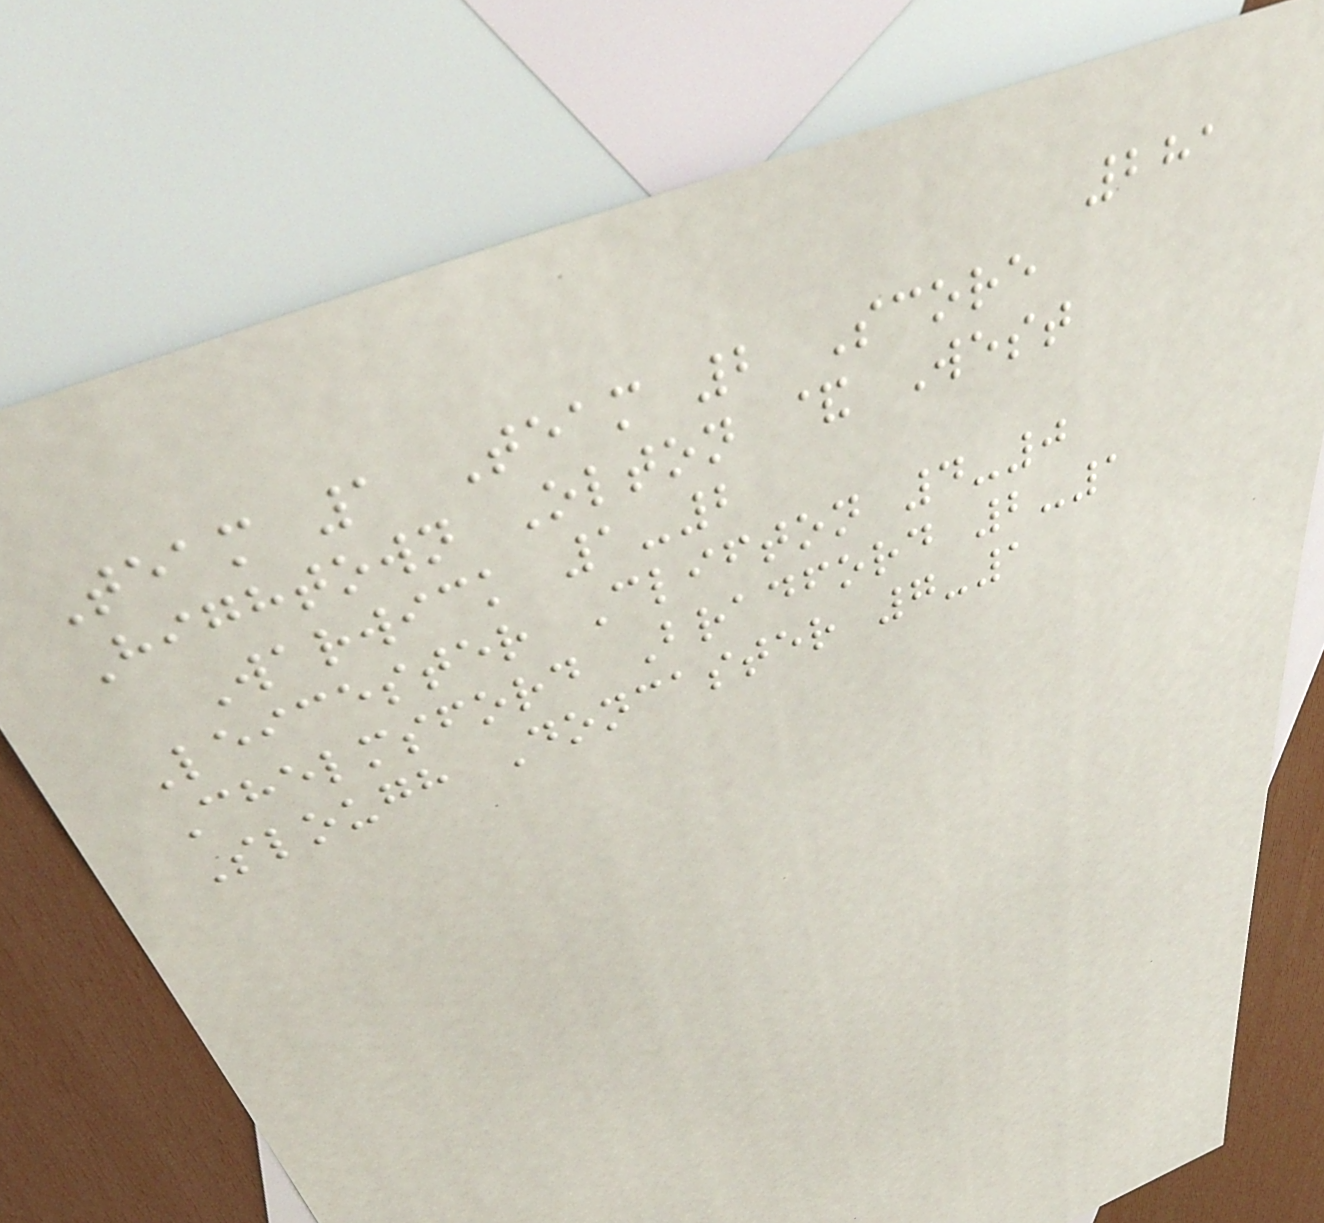281
Team 1 Team 2 Score
Hightown Olton & West
Warwick 1-2
Leicester Clifton 4-0
Chelmsford Bradford 2-1
Slough Doncaster 7-1
